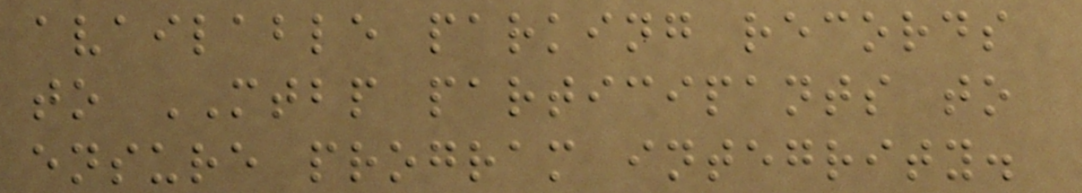available parking records
to MTBP participants to
ensure program integrity.
